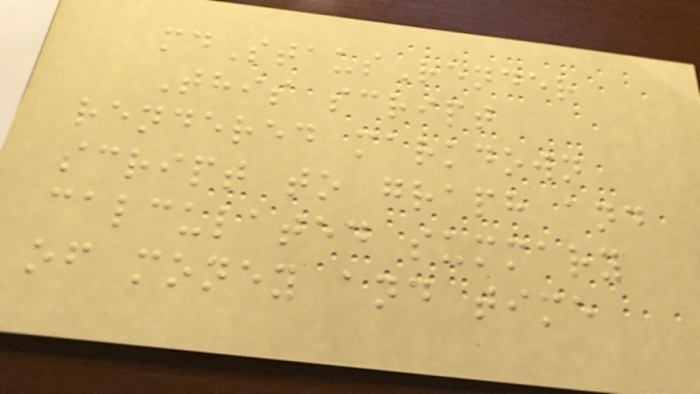mdStausRender
This script
rendered markdown
script to graph and
calculated summary
of money and time
